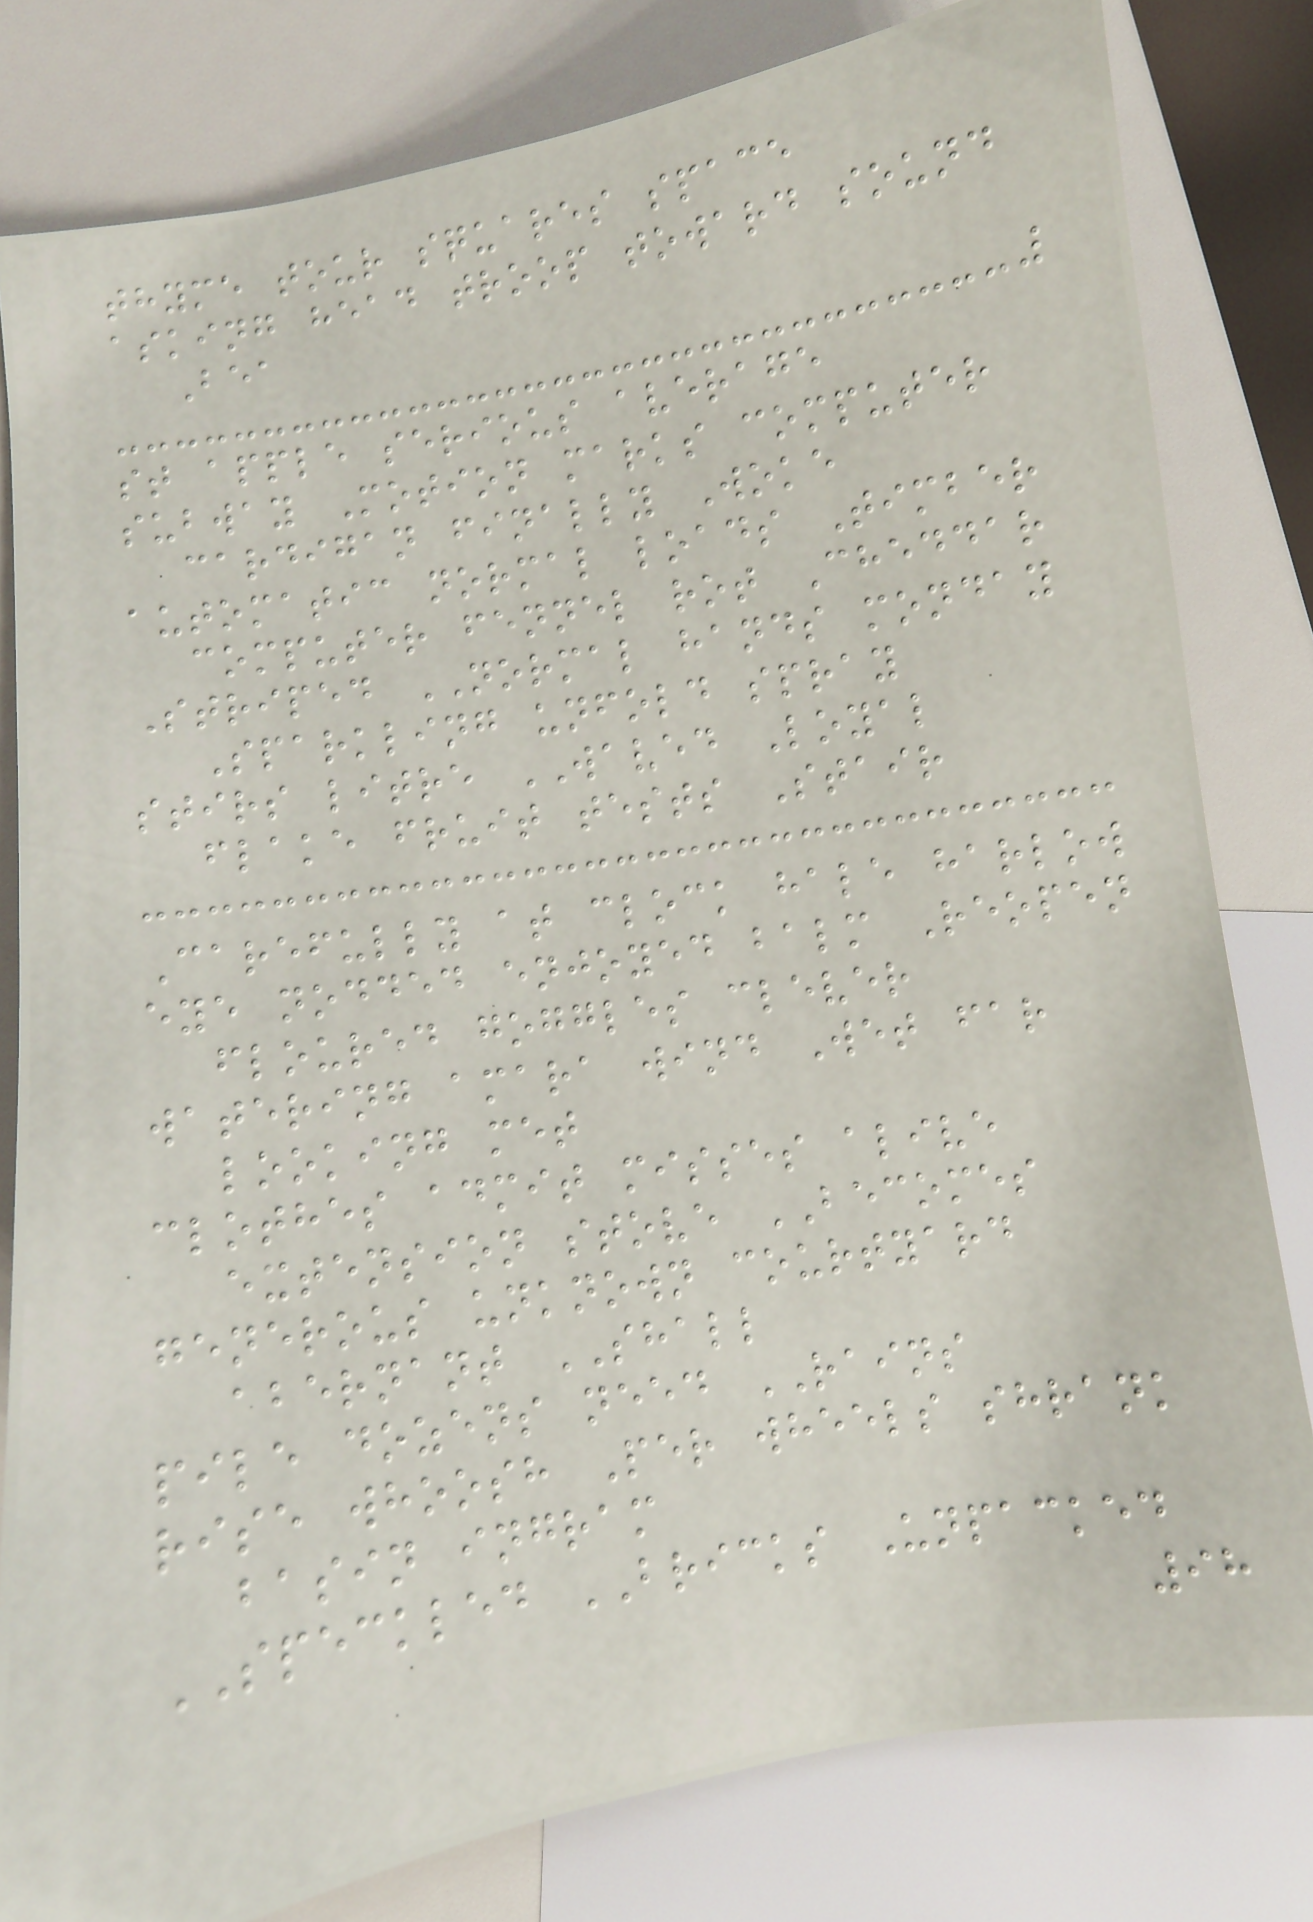thyme tour squares space
asking head troop toward sound
Bea
st apple serious average
subway Motion marks computer
cardigan finally Woke
automatic normal loads Timber
computer fennel rot Cheddar
Striped NORMAL hands monday
Sparkling unfold spray
stirs litre WAVED Loyal
flake fruit tests Stair
Carefully at clock hale harlow
eye nodded enjoyed balm Reopen
floured goggles clever
watering amara wind Wet far
looking met
clothes admit misses alive
extension stove BECOMES
generous unknown courtyard
abernant SHALL
pile dozens need RAINS
rise whoosh Per wheels shrank
basin ingram
SPECKLED BRICKS Unpacked
98
